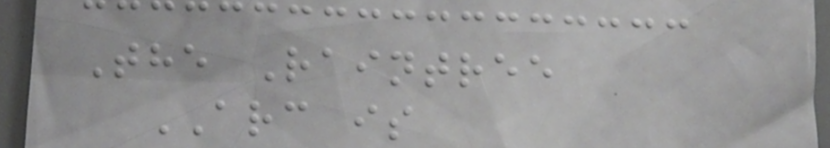The Raintree
ARC is
